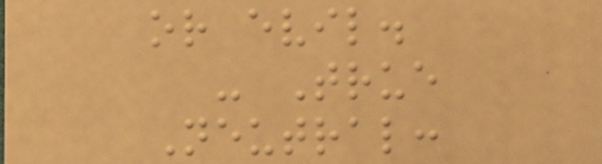or evil.
- True
Neutral:
